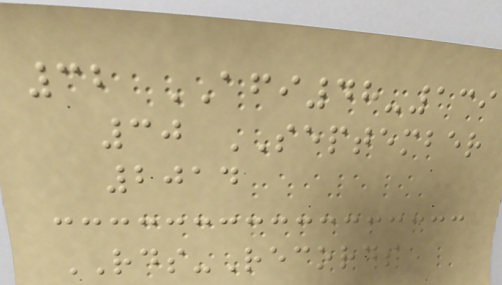32 AFI48-139
30 SEPTEMBER
2014
RDS-Records
